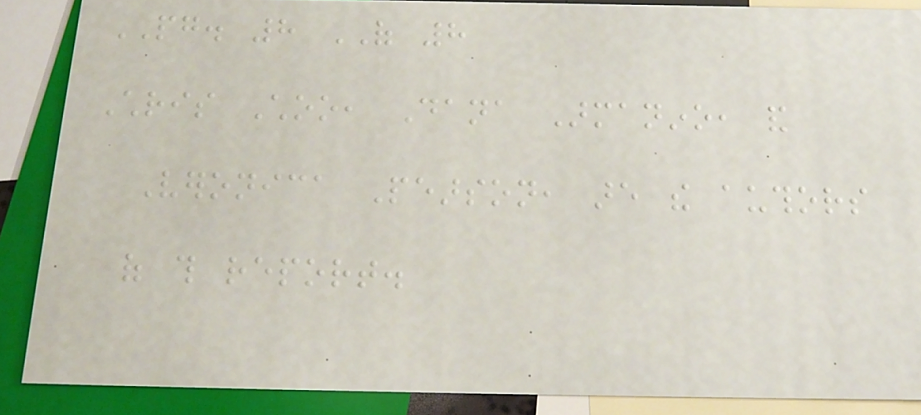PG. 8 OF 8
Chris Choo, Dana Armanino, and
Veronica Pearson, are the authors
of this report.
